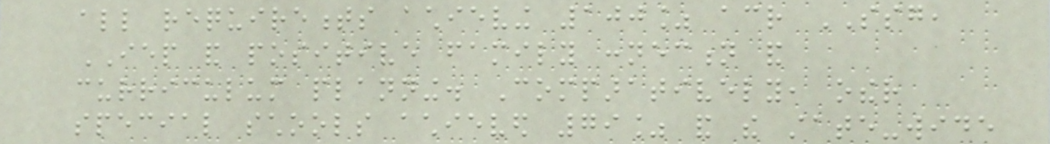all requirements achieving 100% across SSG,
IEP and positive family connection and
curriculum planning. Comparatively, other
special schools achieved 79% and the state-wide
